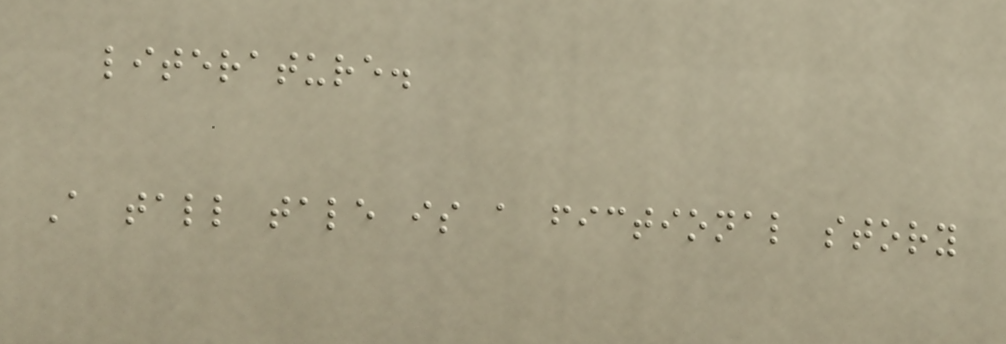literature.
A tall tale is a fictional story
